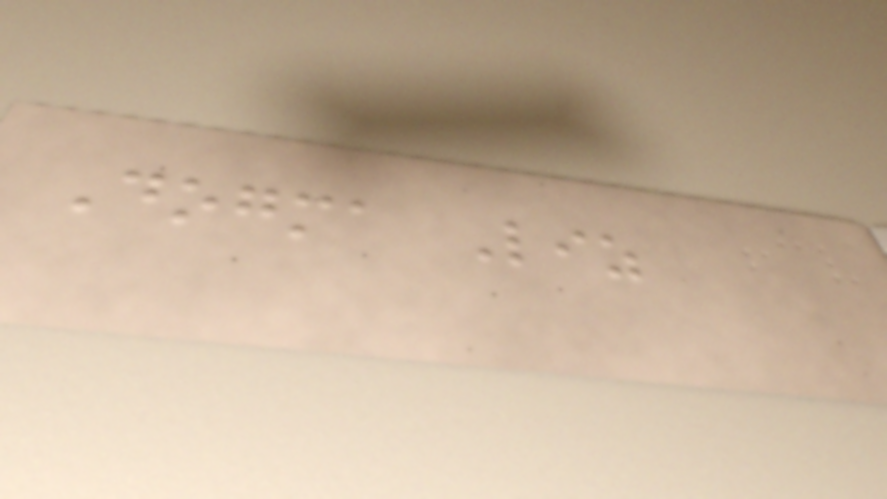Dogma Liz
